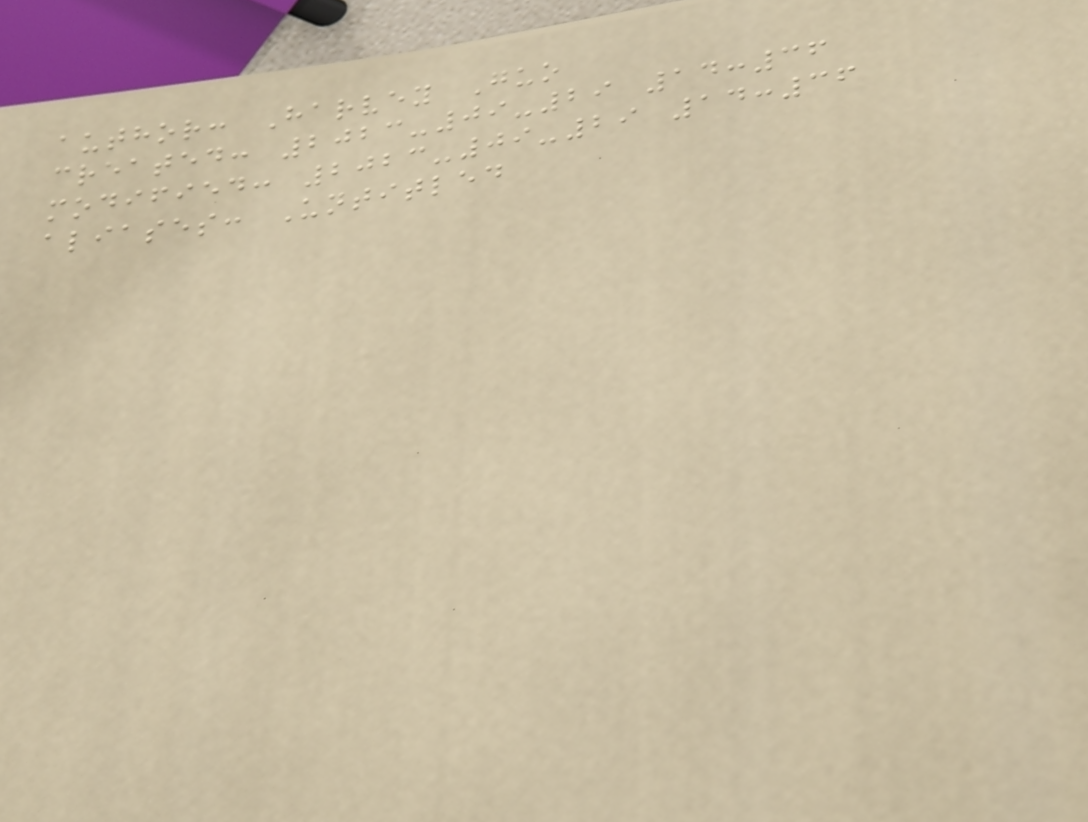author: Harvey Guo
created: 2023-09-29 14:36
modified: 2023-09-29 14:36
aliases: Untitled
